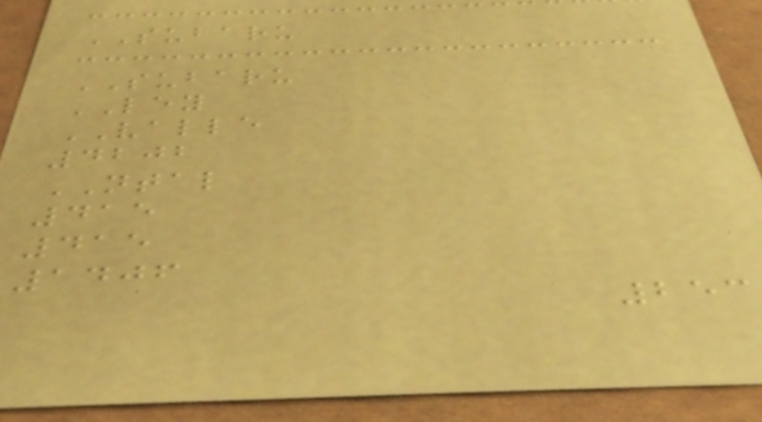SUBARU
SUBARU
LEY
VALLE
4202
NTAL
415
415
1406
253
